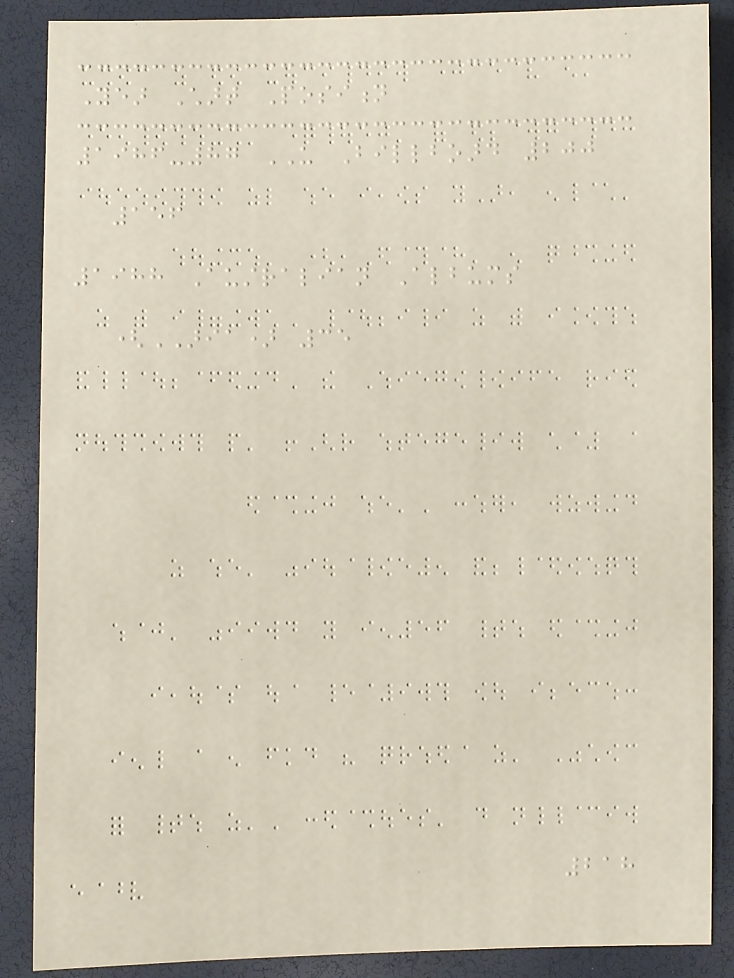Year Chart Position
1986-87 US Billboard 200
156
1988 Australian Albums
(ARIA) 35
218
